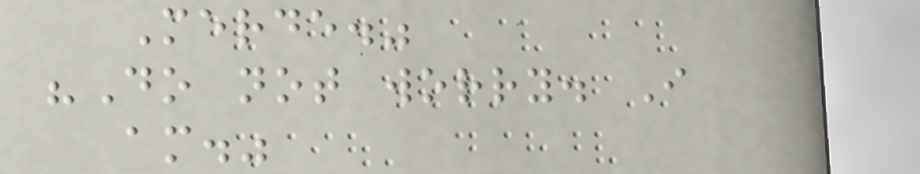Merde."
"Do not worry. I
am."
